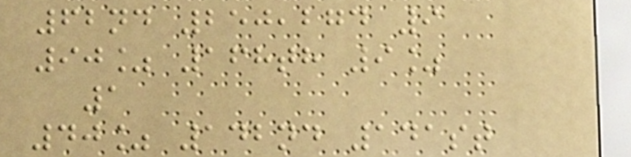62nd 250,274 9
90% 168th 9%
1
40% 142nd 141st
